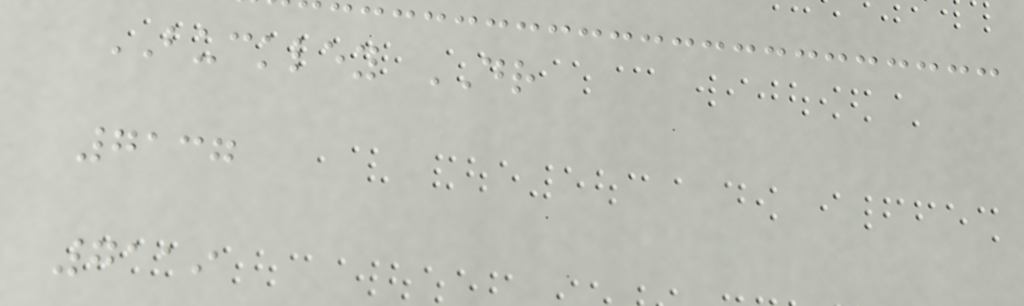BUCKLEY DR
7137
7119
